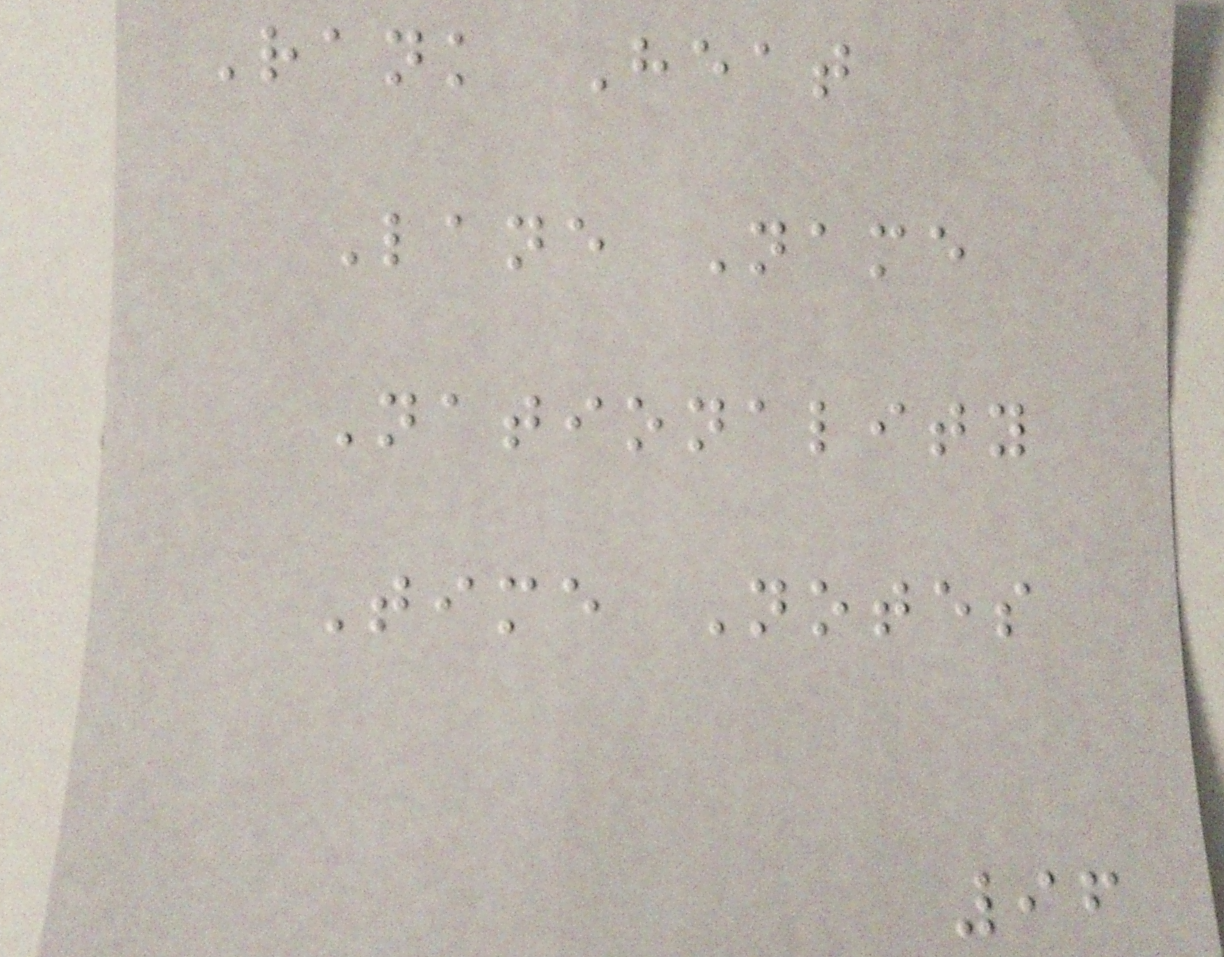Rank Heat
Lane Name
Nationality
Time Notes
96
